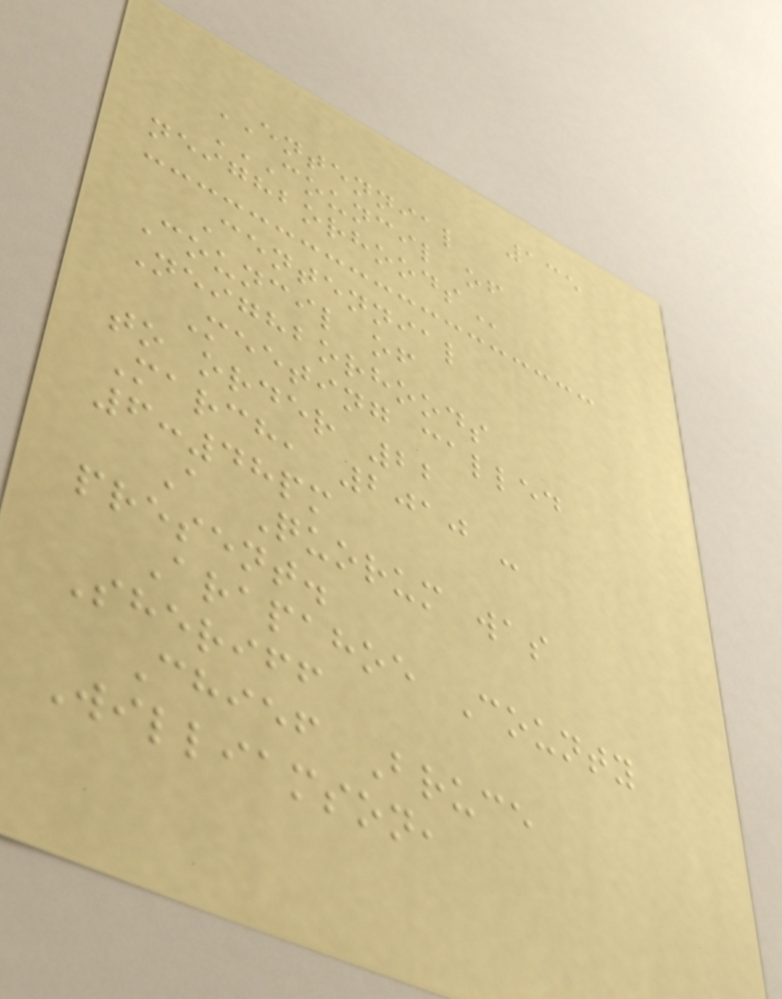135
ENTENNIAL
COUNCIL OF
NEIGHBORHOODS
Centennial
Council of
Neighborhoods
Meeting called
to order 22
March, 2010 -
6:48pm
A Quorum was
present.
Arapahoe County
Sheriff
Chief Bruce
Williamson,
